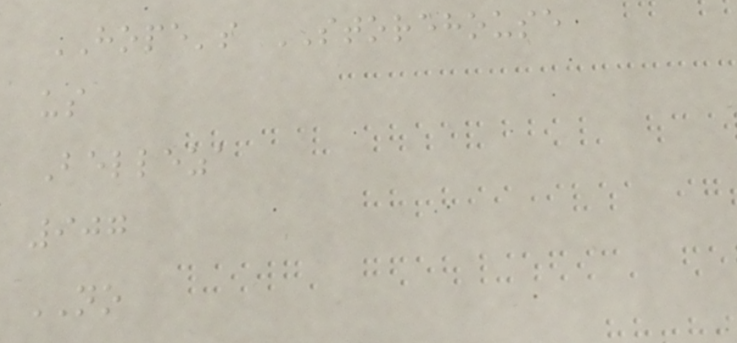HOPE's STOREHOUSE
us
Belleza
907
NO
